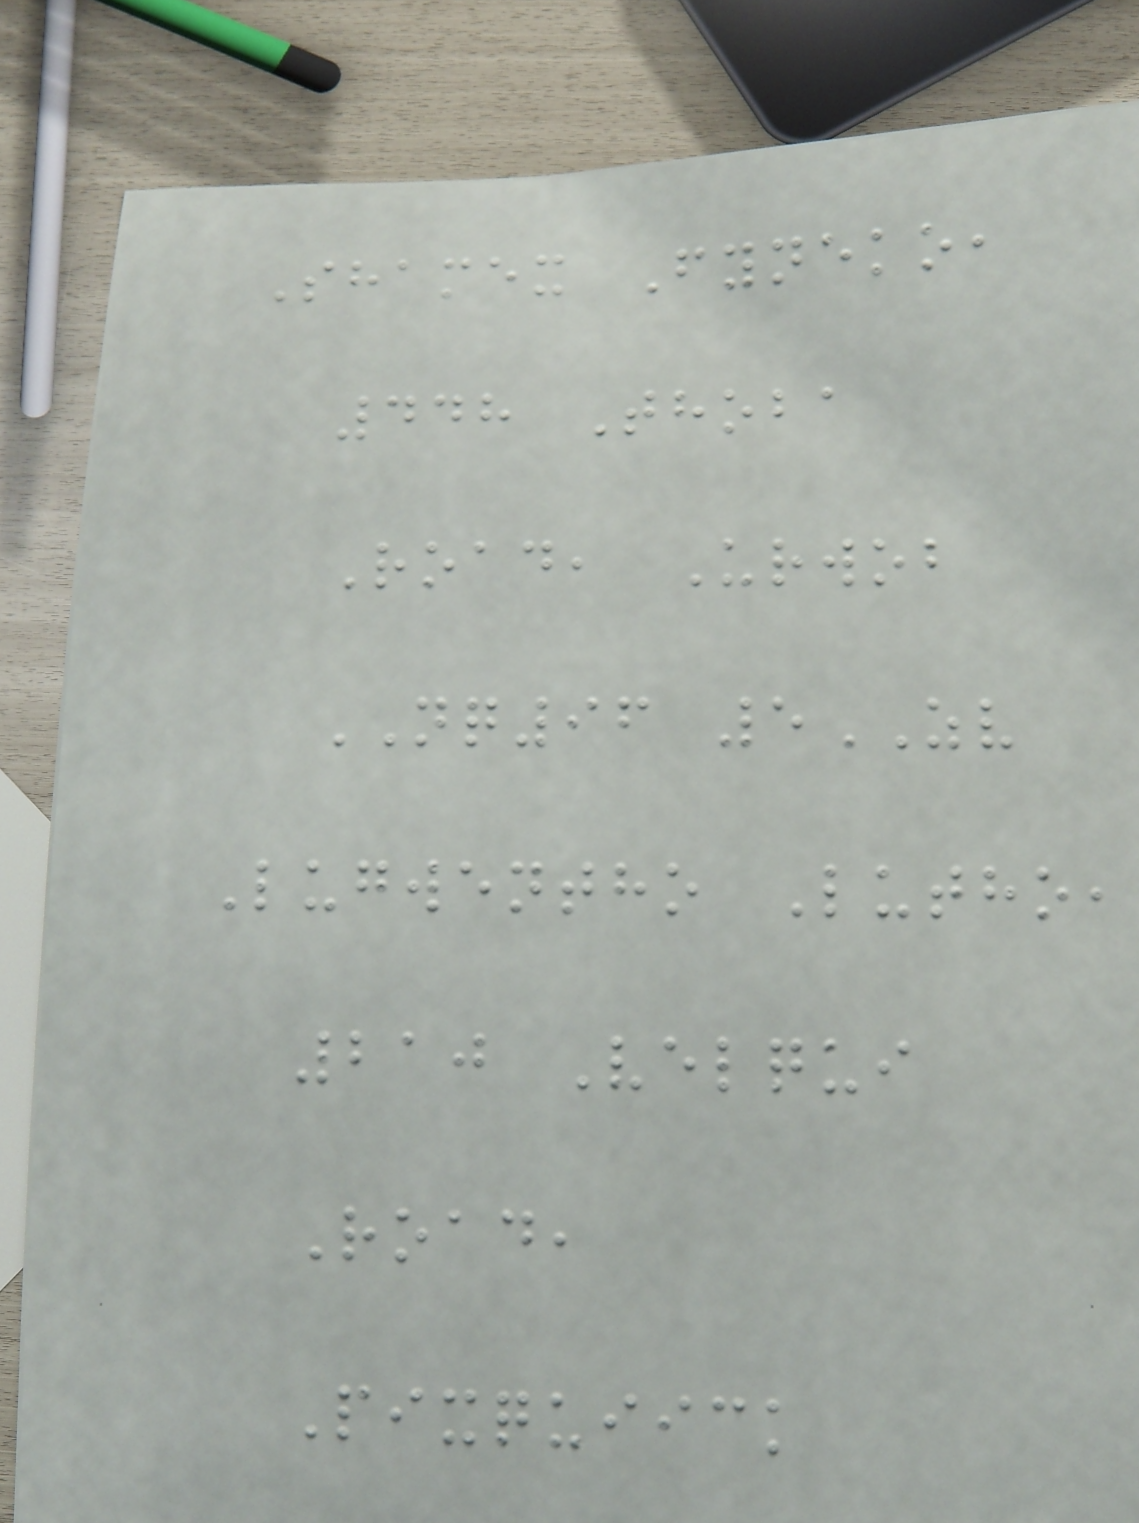Shamex Fyneko,
448 Thoba
Road, Urwob
NQ96 5ZV
Lugwentho Lutho,
210 Velqui
Road,
Pixquiick
